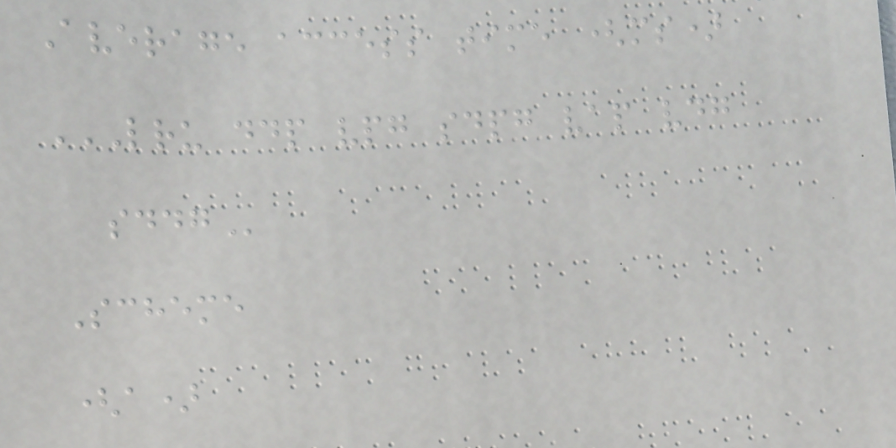Average access time (ms)
LRU DDP VPG SDPG VAP VDG
SDDG
Scheme
(a)
